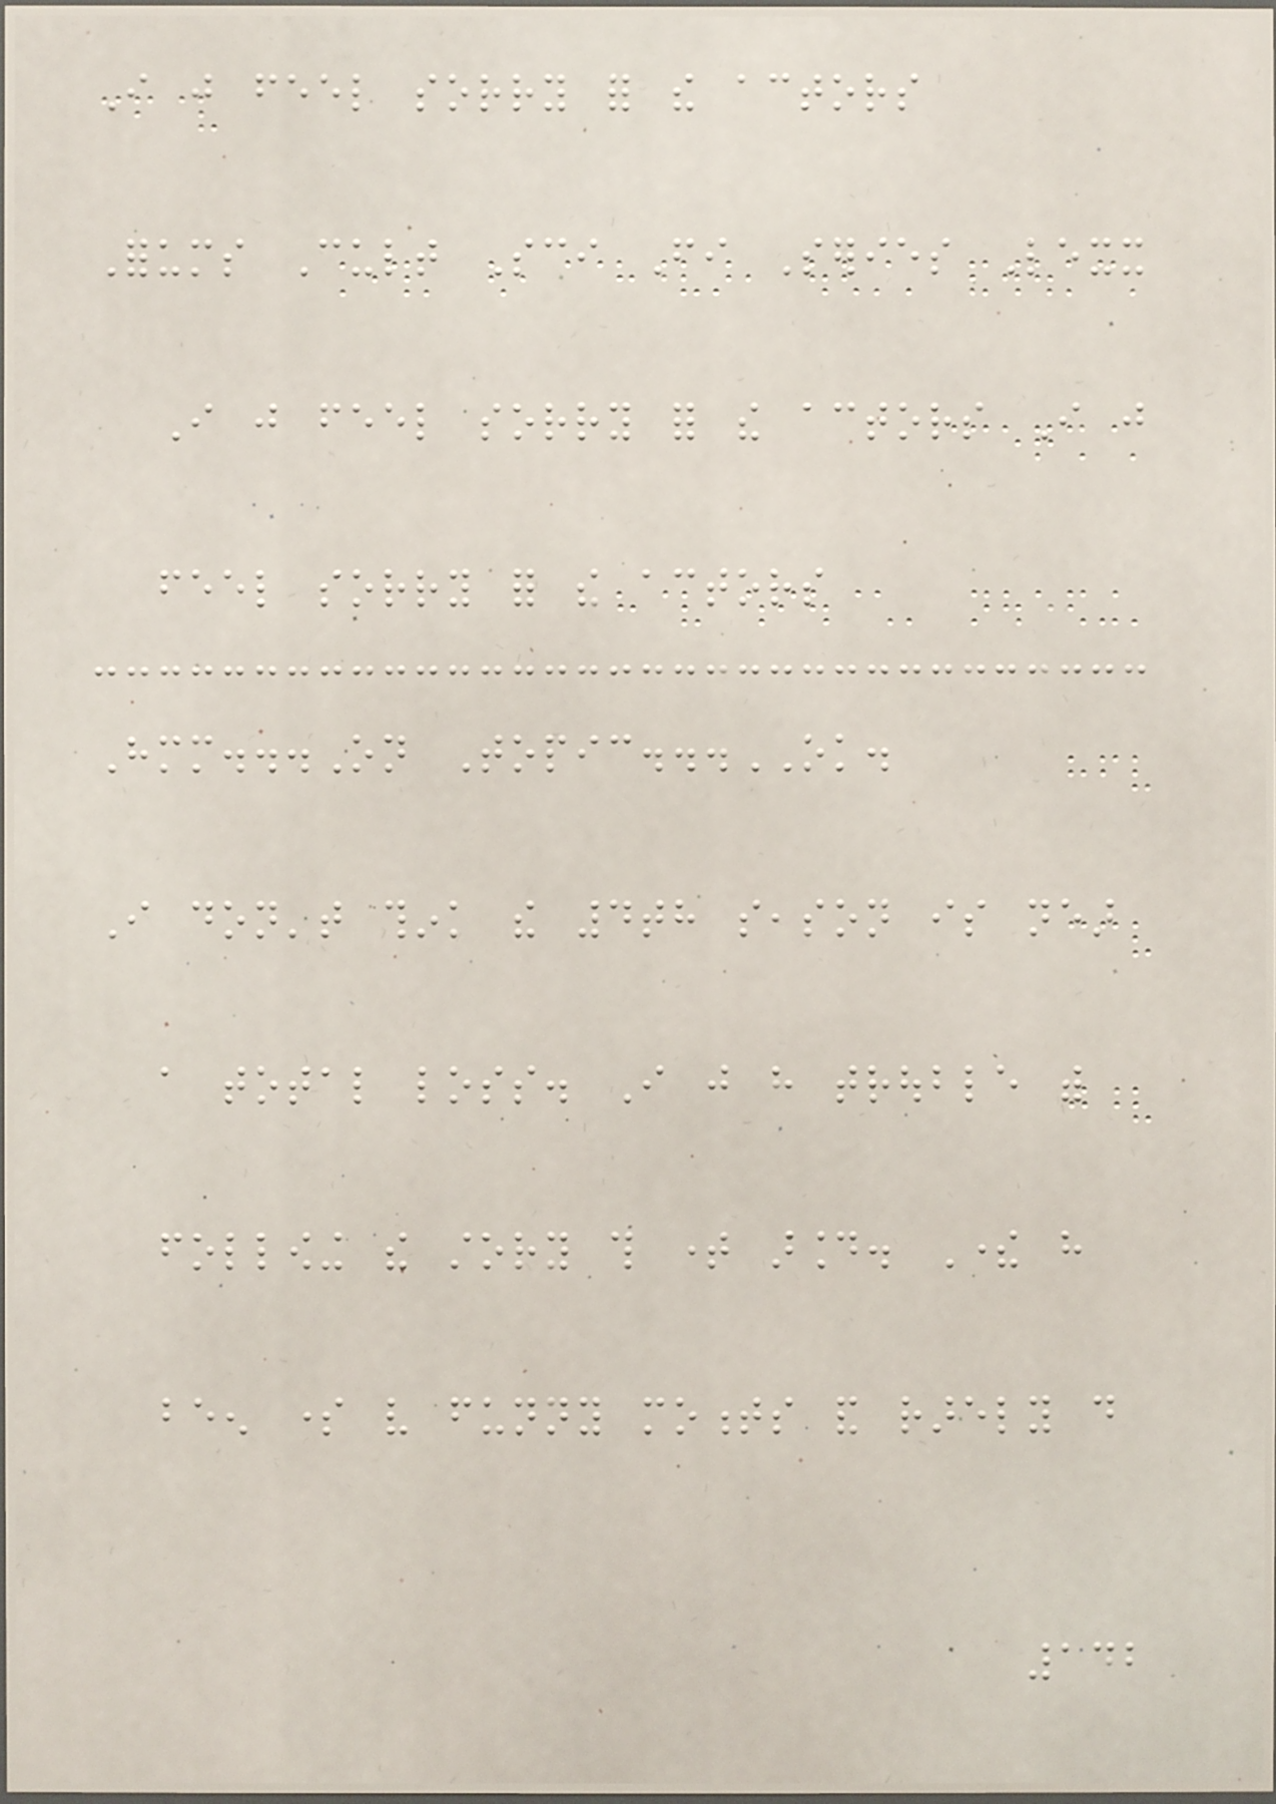I just feel sorry for the actors
Forums Cult Sci Fi Series Lexx
I just feel sorry for the actors I just
feel sorry for the actors
Hmm...On Topic...OK.
I don't think the 4th season is near
a total loss. I just have trouble with
following the story this time around. There have
been some very funny moments and rarely do
142
